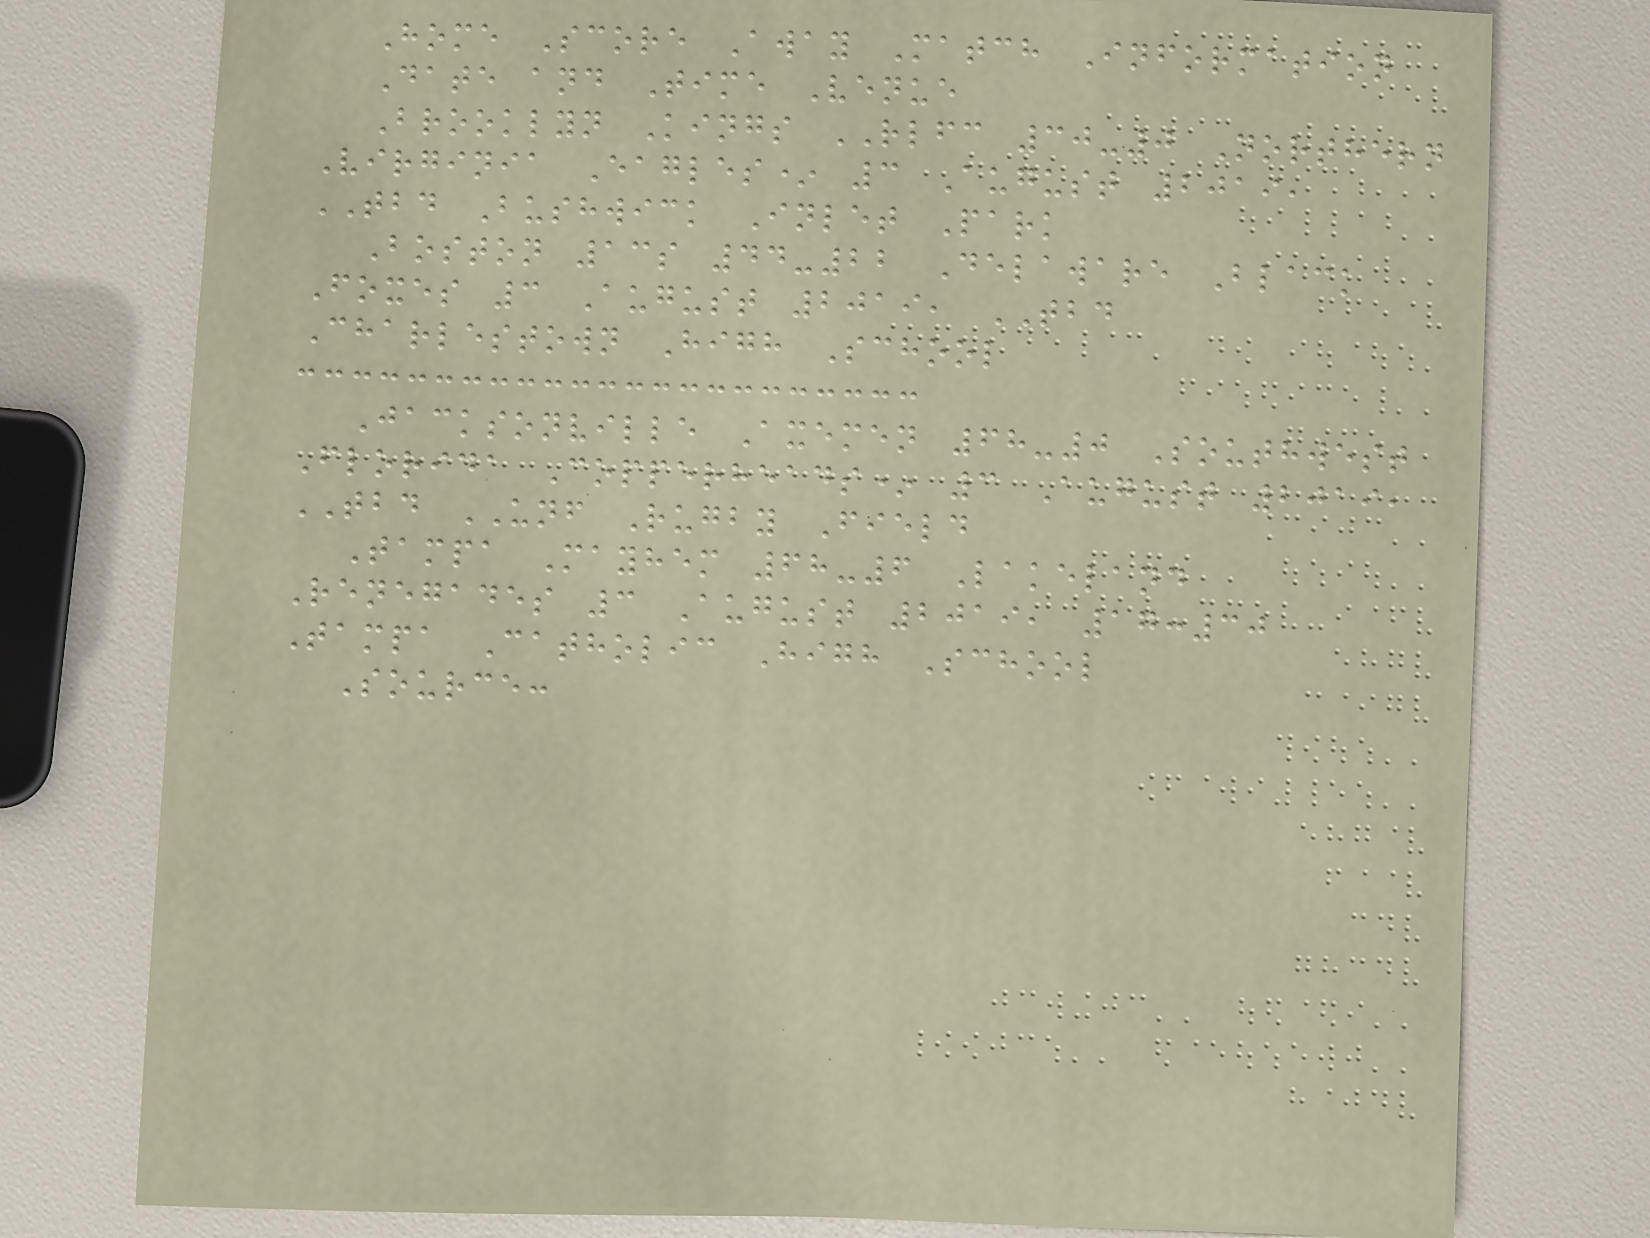Home Score Away Match Information
Date and Time Venue
Brooklyn Kings RLFC 30-0 Northern
Virginia Eagles* 3 August 2019,
TBD Bushwick Inlet Park
Boston 13s 44-22 Delaware Black
Foxes 3 August 2019, TBD
Charlestown High School
Jacksonville Axemen 68-0 Southwest
Florida Copperheads* 3 August 2019,
TBD UNF Rugby Field
Tampa Mayhem 68-6 Lakeland
Renegades 3 August 2019, 17:30
Tampa Catholic High School
Source:
